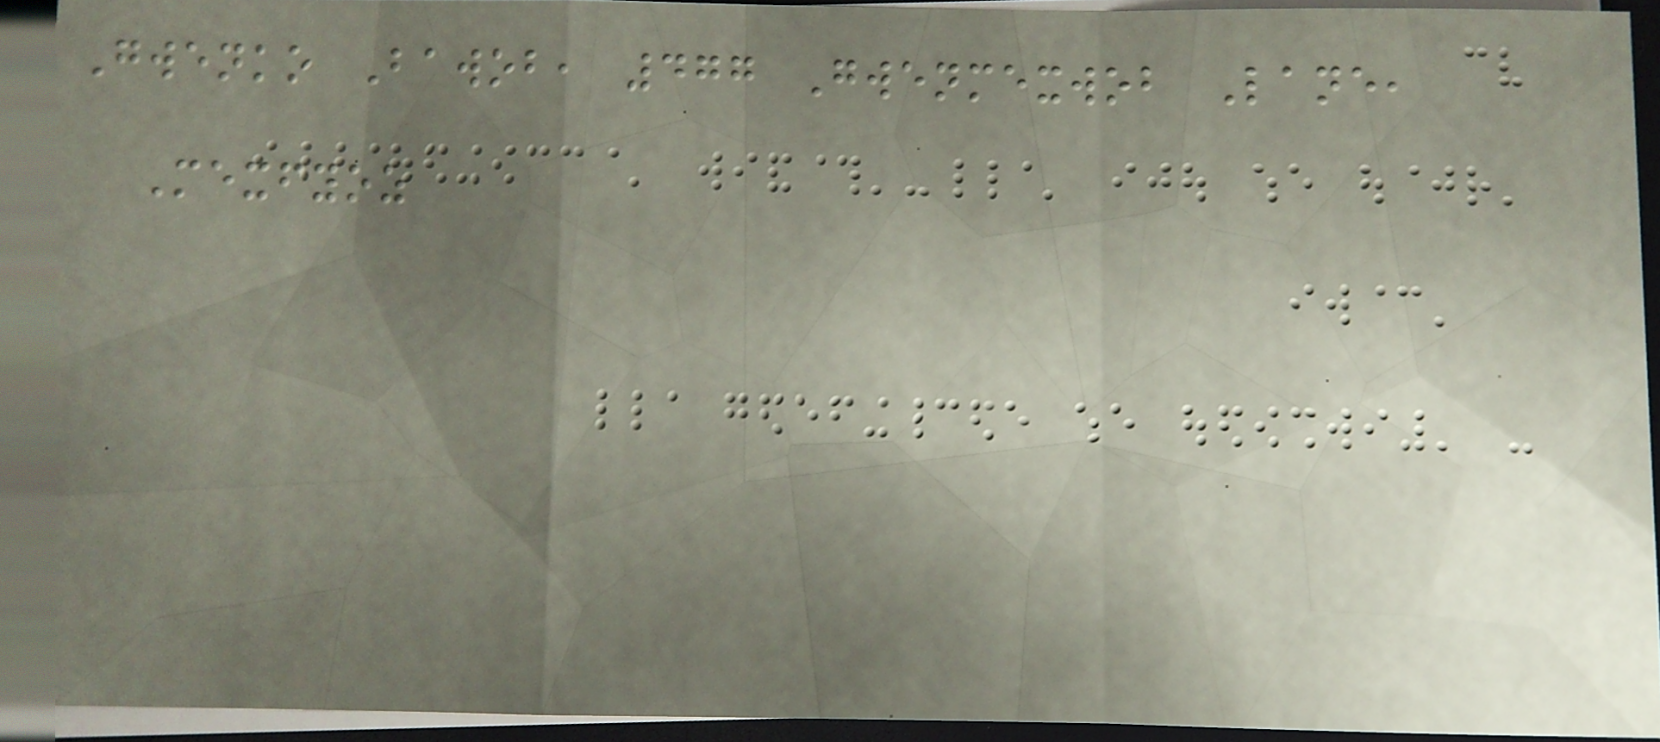Gwenko Bawob, 477 Gwenmexwob Lane,
Mexfyoz
